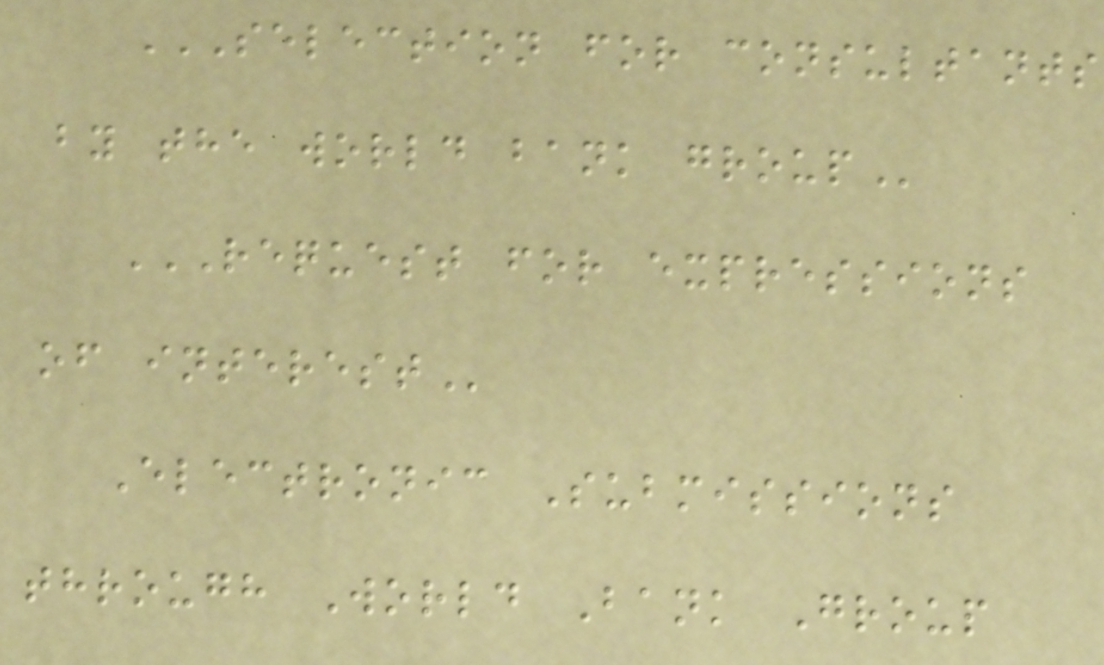SELECTION FOR CONSULTANTS
BY THE WORLD BANK GROUP
REQUEST FOR EXPRESSIONS
OF INTEREST
Electronic Submissions
through World Bank Group
